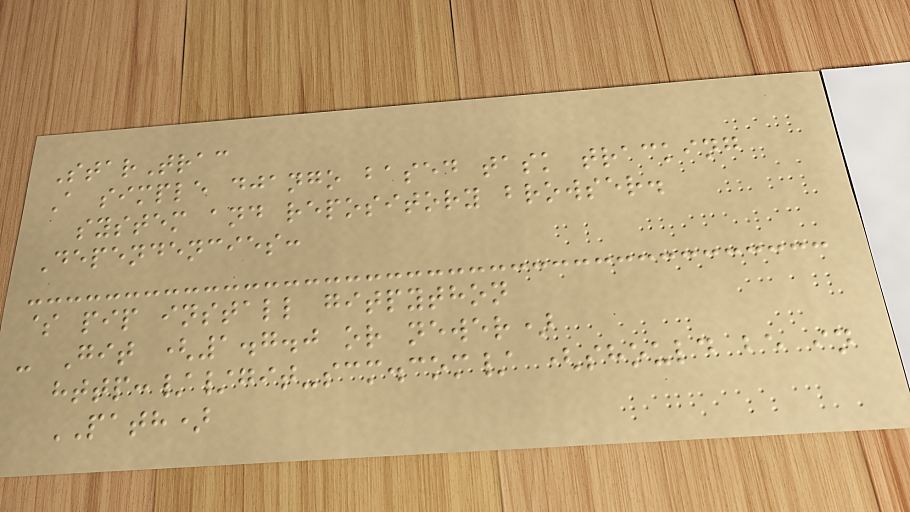StarTrac
A simple django based task tracking
system and repository browser.
Dependencies:
$ pip install gitpython
- Git (1.7.0 or newer)
http://git-scm.com/ (should be in
PATH)
